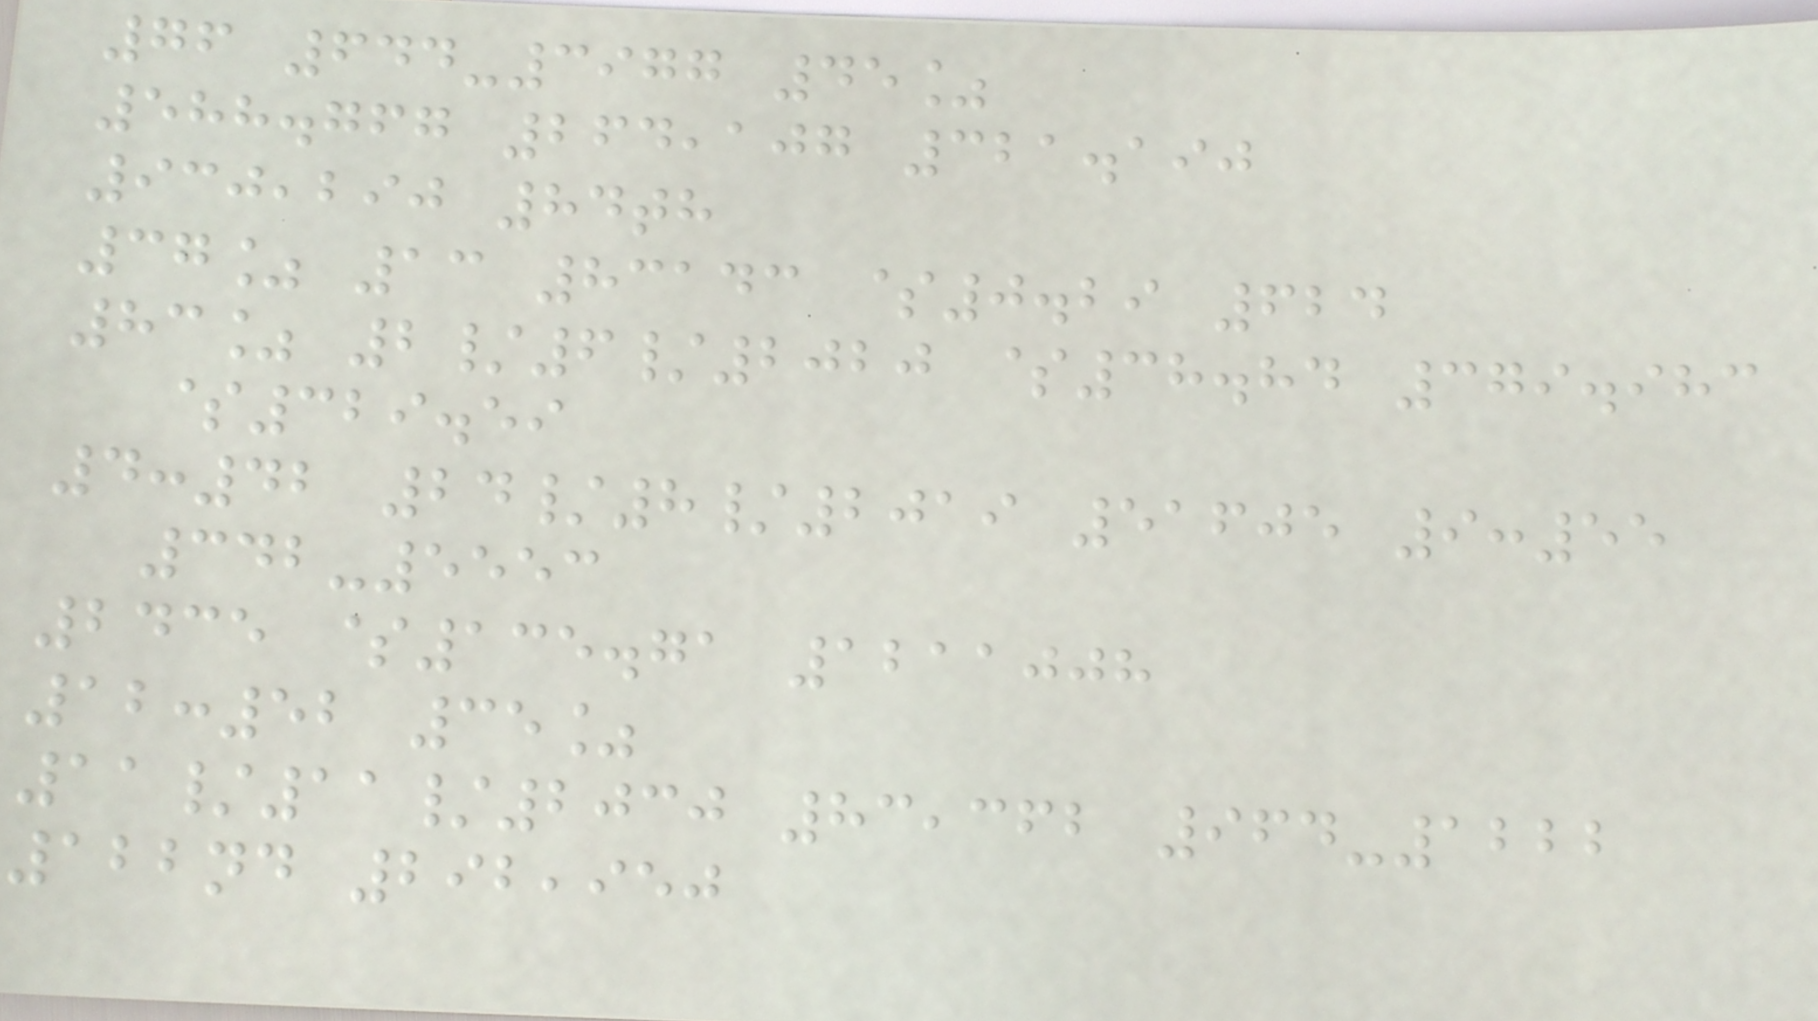76 644-3977 45%
588.767 264,107 321.190
930,290 84th
37% 13 83143 $0.29 624
83% 2/6/2020 $38.84 379.983
$329.59
4:42 24/8/2019 51605 9:55
342-5553
2435 $135.71 1211008
12:52 35%
11/11/2030 83,362 964-1222
122nd 292,950
